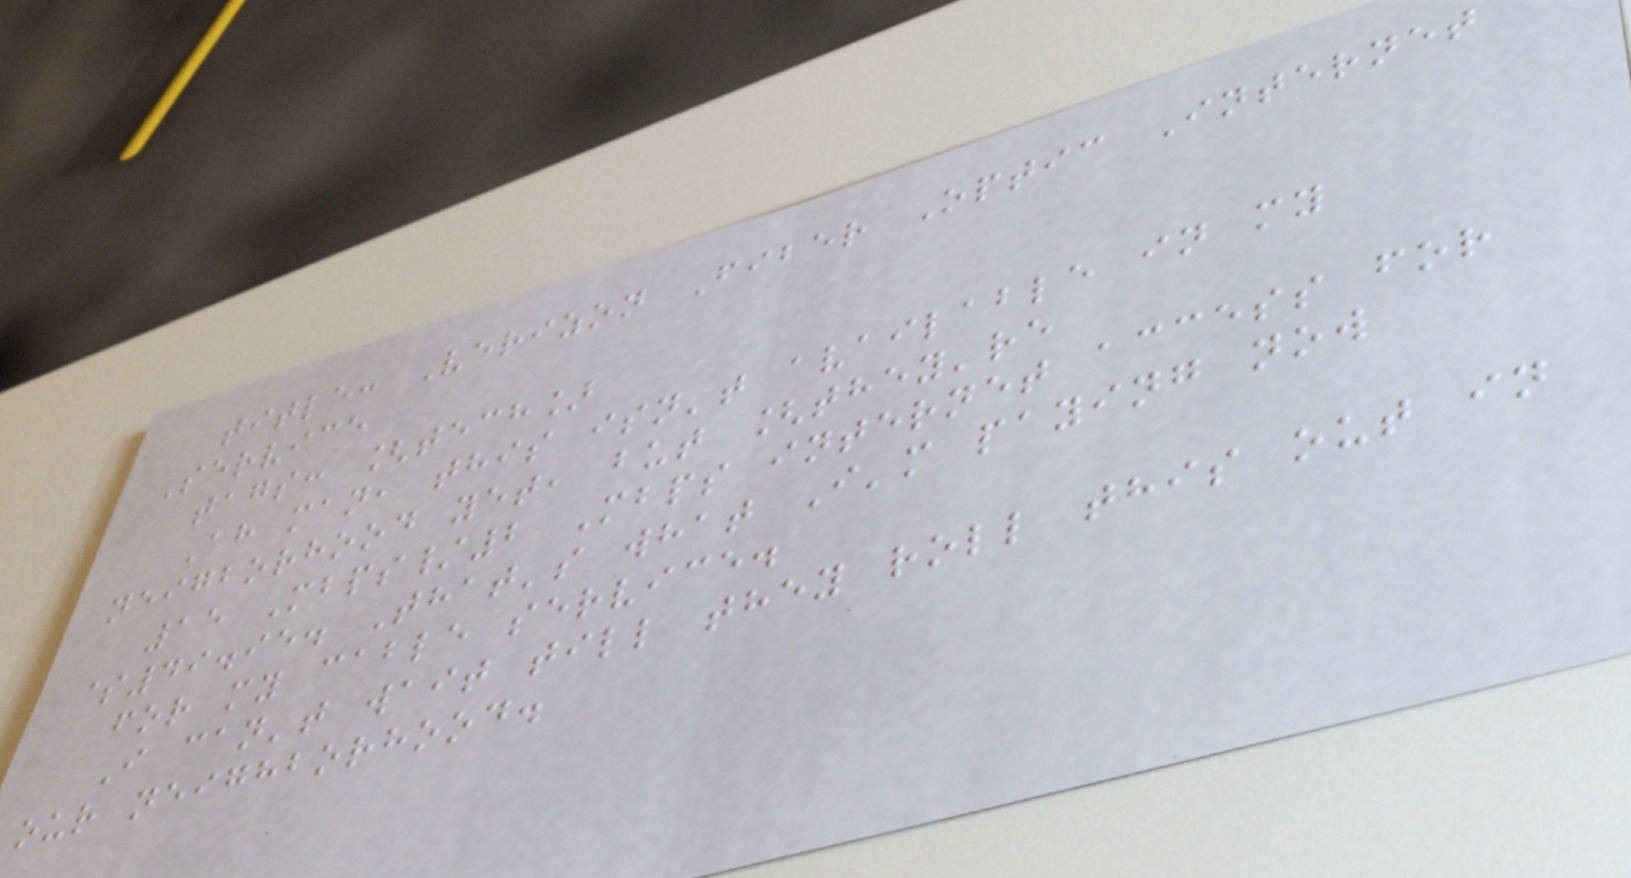title: Verizon Fiber Optic Internet
Service
tags: [tech]
Ah man, this isn't available in my
neigborhood yet, but [they're
15 Mbps/2 Mbps internet access for
$49.95. That's what I'm paying now
for my cable service.
I can't wait till they roll this out in
our neighborhood.
